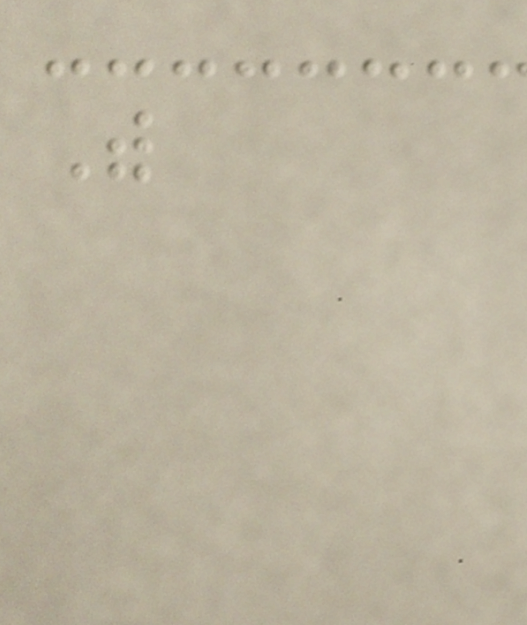With
